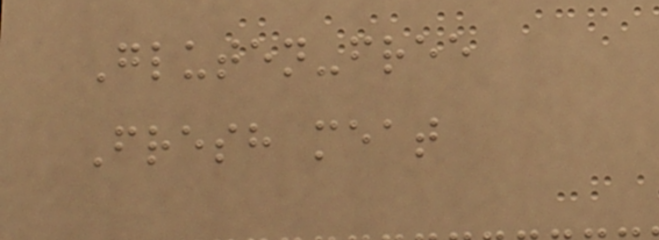Gluten-free
Fresh meat
